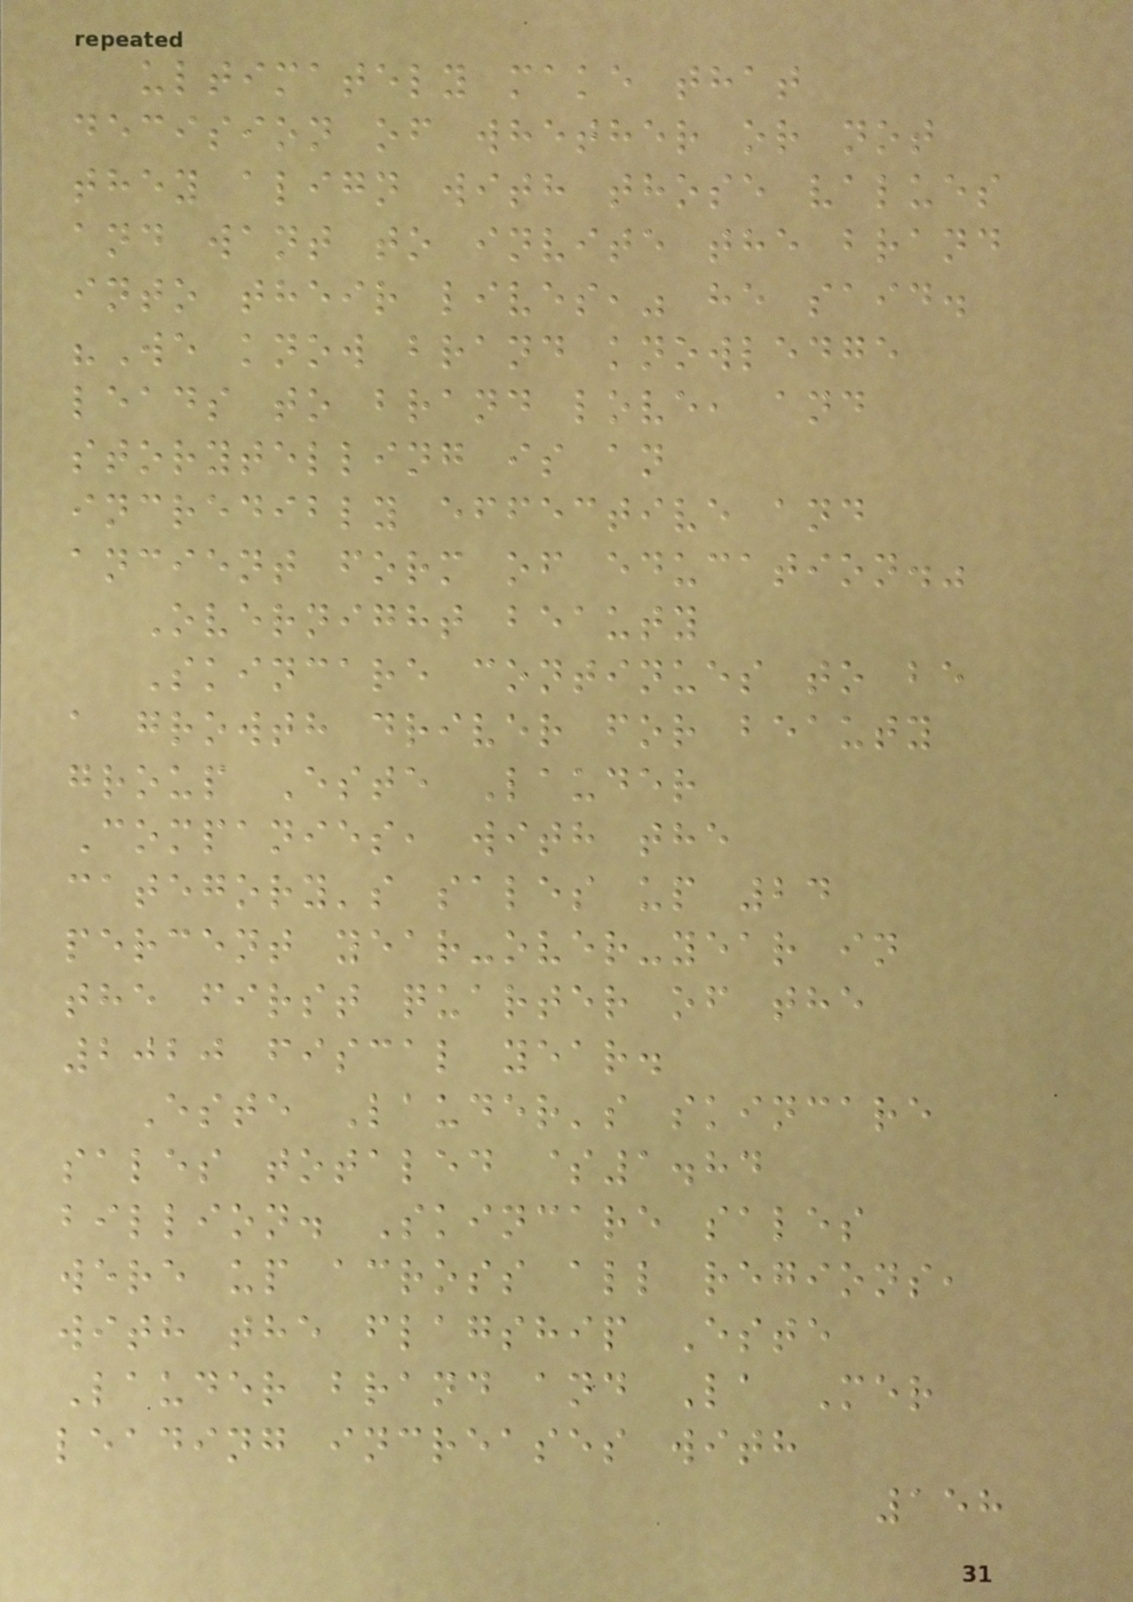ultimately make that
decision of whether or not
they align with those values
and want to invite the brand
into their lives," he said.
"We know brand knowledge
leads to brand love, and
storytelling is an
incredibly effective and
ancient form of education."
Overnight beauty
Skincare continues to be
a growth driver for beauty
group Este Lauder
Companies, with the
category's sales up 24
percent year-over-year in
the first quarter of the
2020 fiscal year.
Este Lauder's skincare
sales totaled $1.84
billion. Skincare sales
were up across all regions,
with the flagship Este
Lauder brand and La Mer
leading increases with
158
